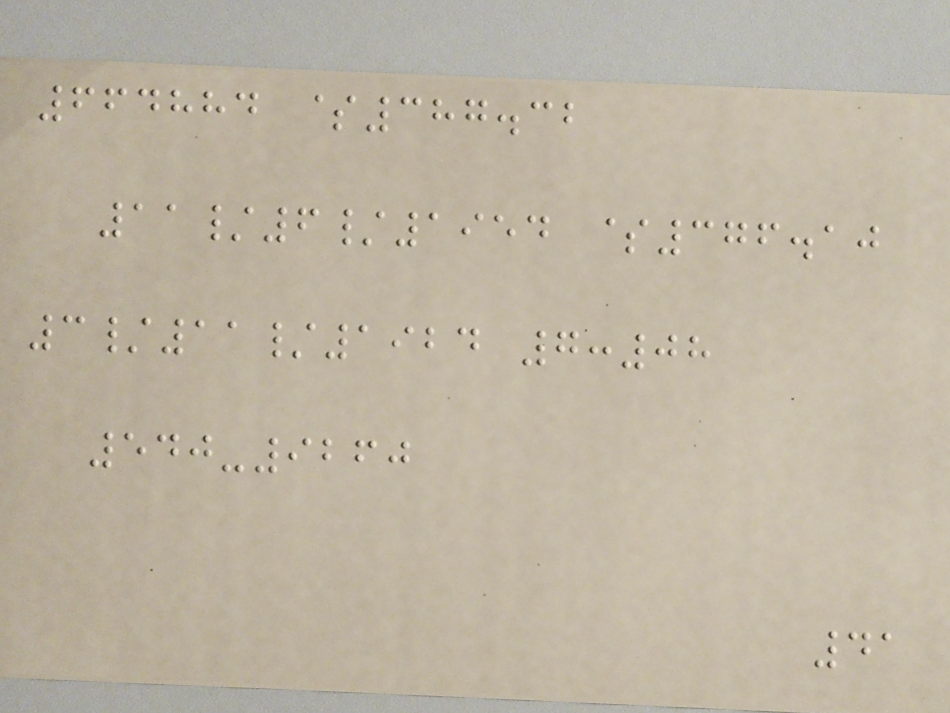664884 $387.32
11/6/1954 $376.10
3/11/1924 7:08
540-9260
41
